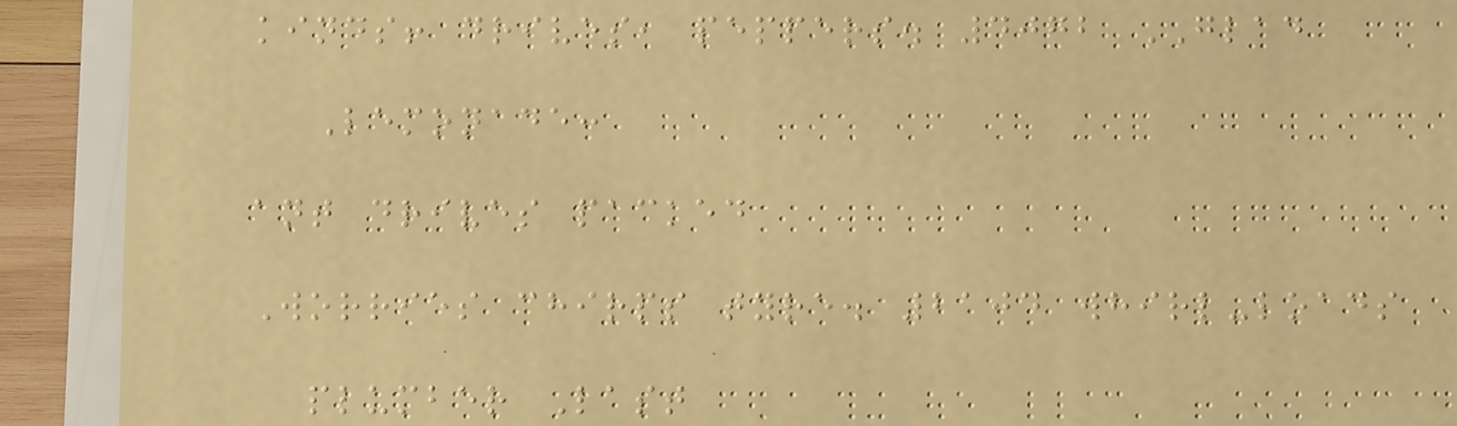kinds! drives, peppers. 4072 GLAD
Lemonade:
ant drives packed
Worries chirps tyre. 2104 whirl-loads
plumber Last
